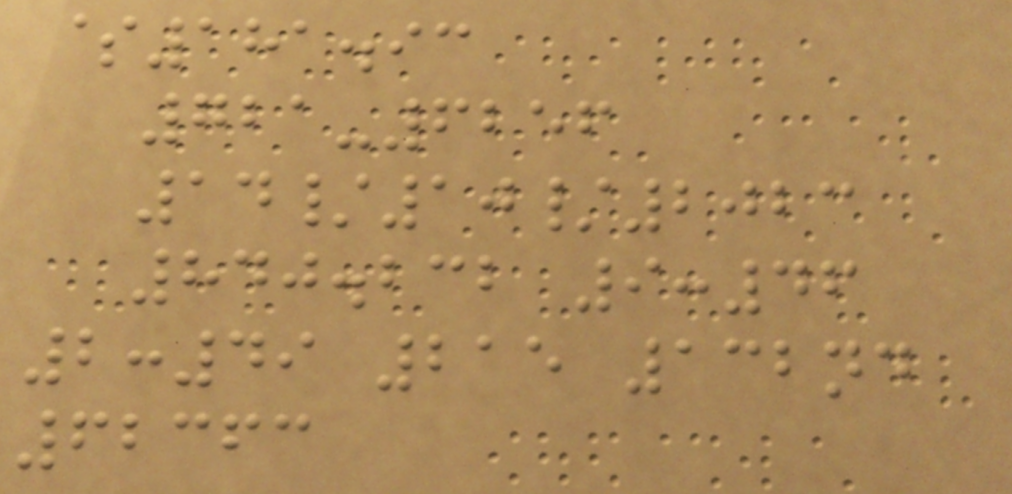$181.93
721-6256
14/10/2023
840.232 9:46
2:49 215 132nd
62363
